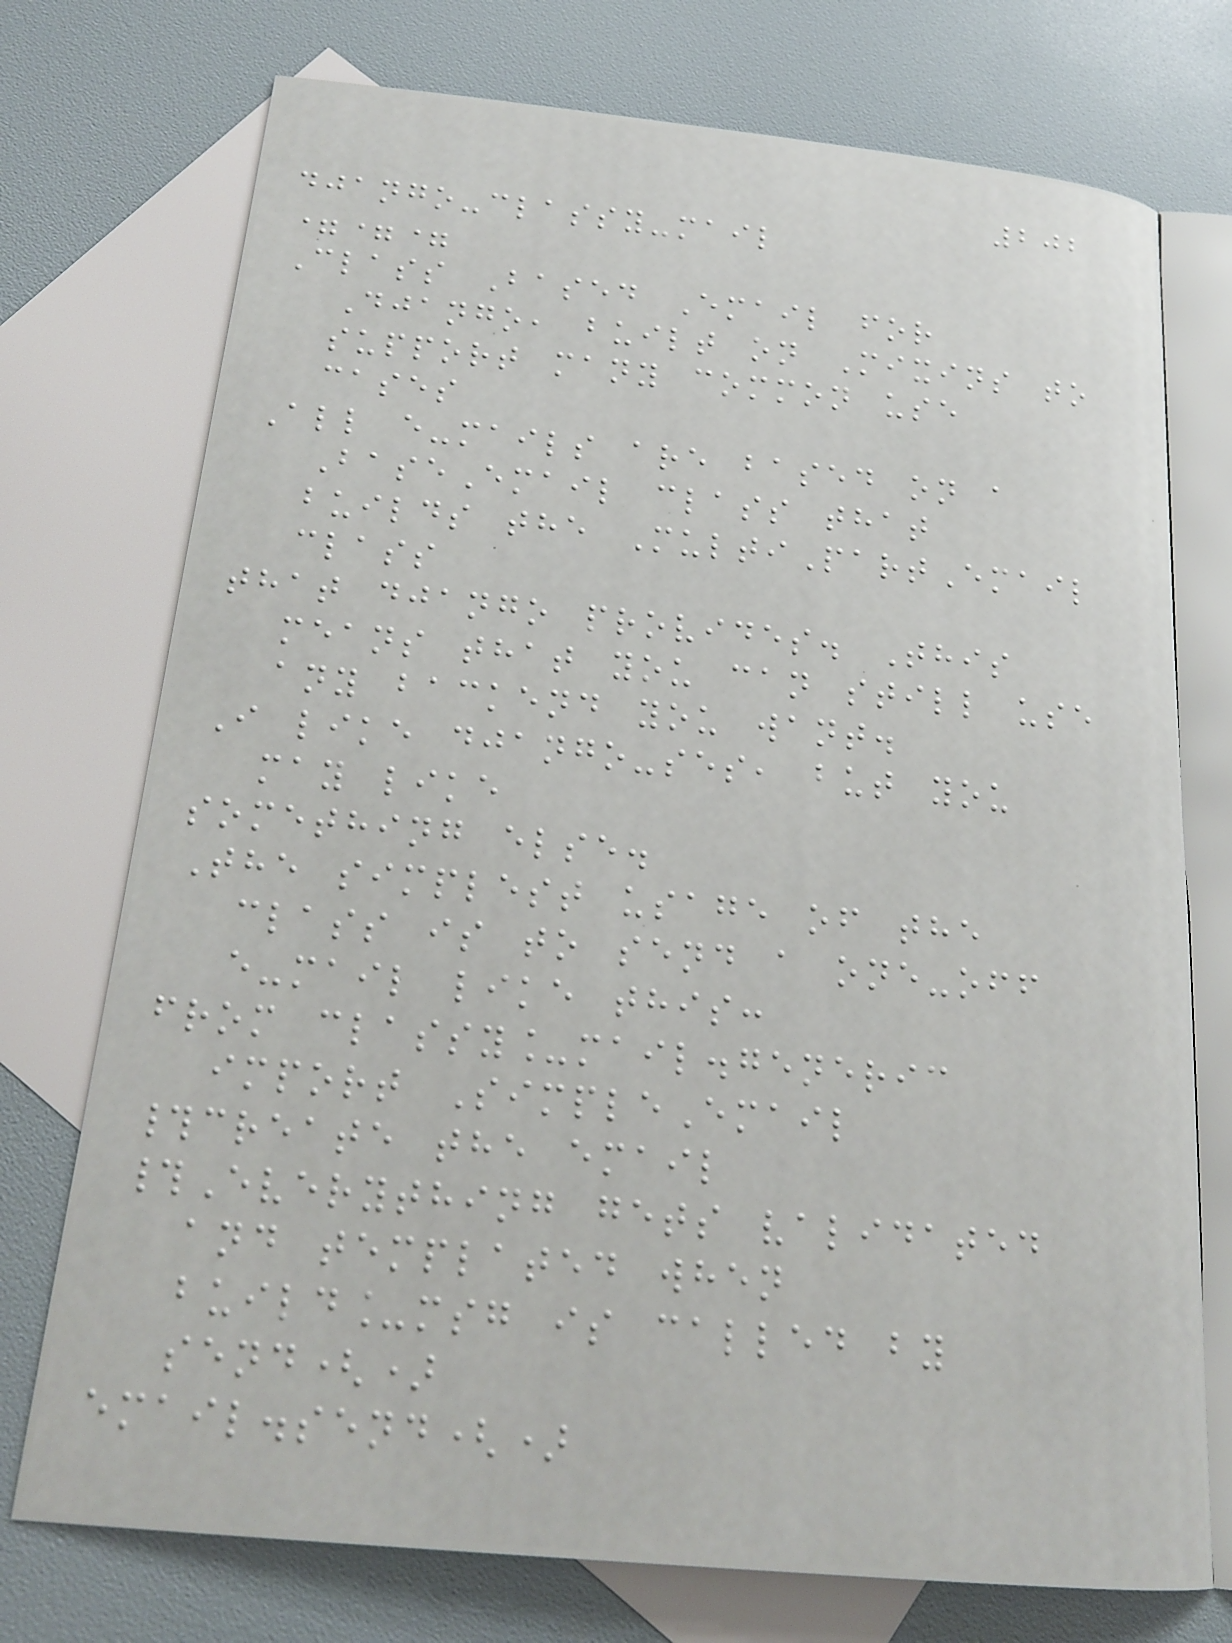202
django-classy-mail
===
Class Based Email for
Django, built on Mixins to
support many common use
cases
All e-mails are based on a
BaseEmail class that
builds the MultiPartEmail
class
that django provides. This
means that you can still use
any backend you want.
I like django-ses, but you
may like
something else.
The simplest usage of the
class is to send a one-off
e-mail like this:
from classy_mail.generic
import SimpleEmail
#create the email
#Everything gets validated
and templated when
build_msg is called by
send()
email.send()
